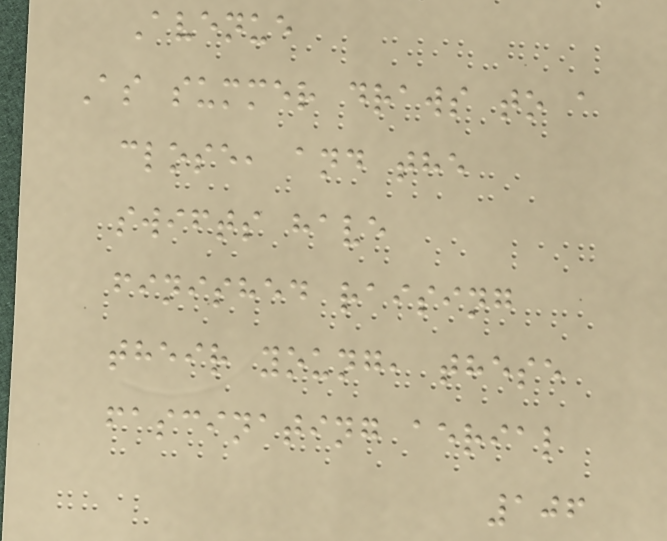Avenue
As summer draws to a
close, and the
swifts have
finished raising
their young, these
fascinating aerial
106
